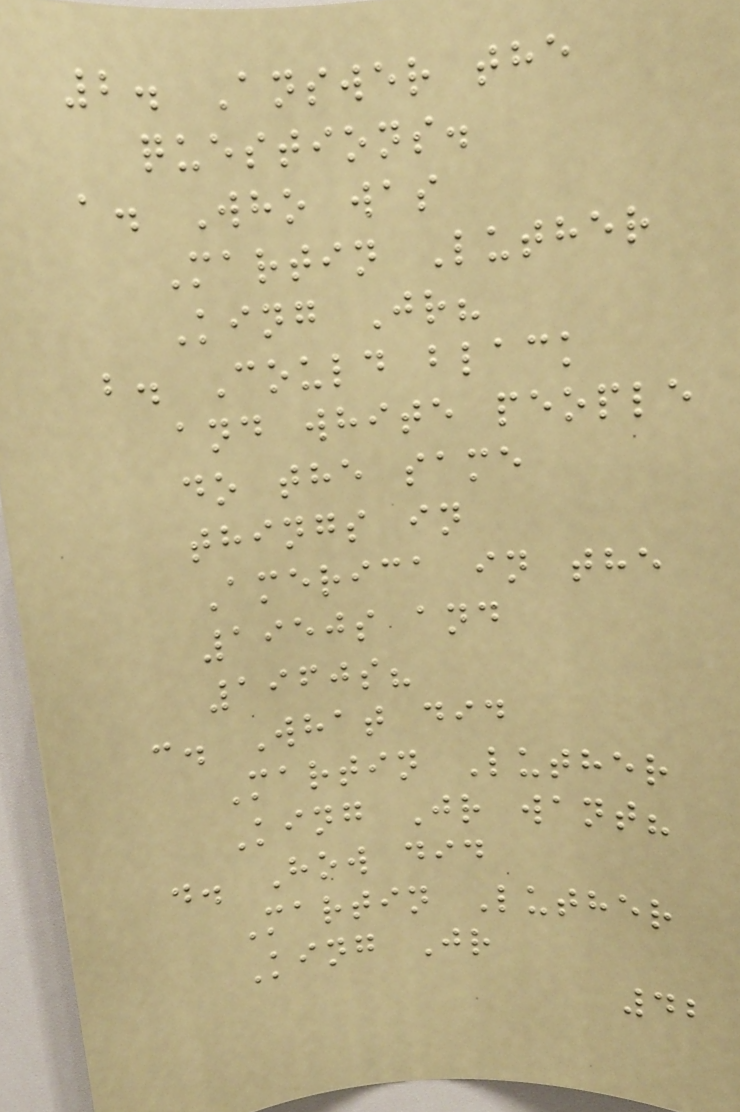2. Answer the
questions.
a. Who was
Martin Luther
King Jr?
b. Could black
and white people
do the same
things in
America in the
1950s and
1960s?
c. What did
Martin Luther
King Jr want?
d. How did
Martin Luther
King Jr
42
